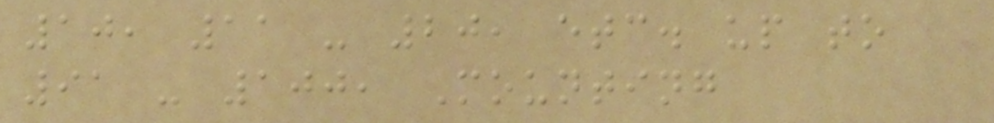10, 11 - 20, etc. up to
91 - 100, Mounting
